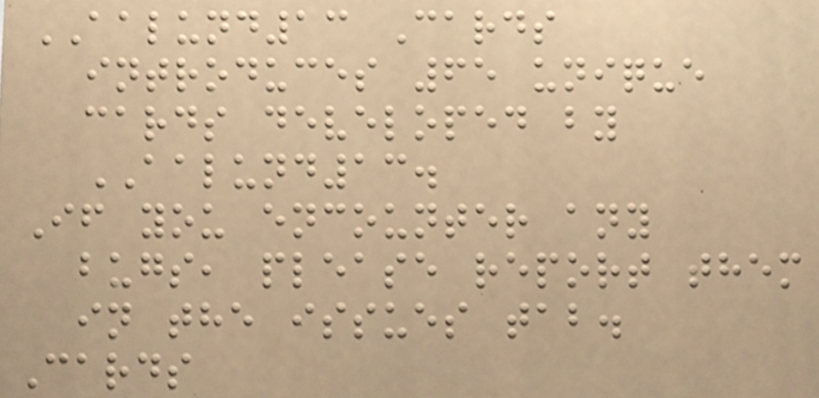AALUND13 Cards
introduces 65 unique
cards developed by
AALUND13.
If you encounter any
bugs, please report them
in the issues tab.
Cards
